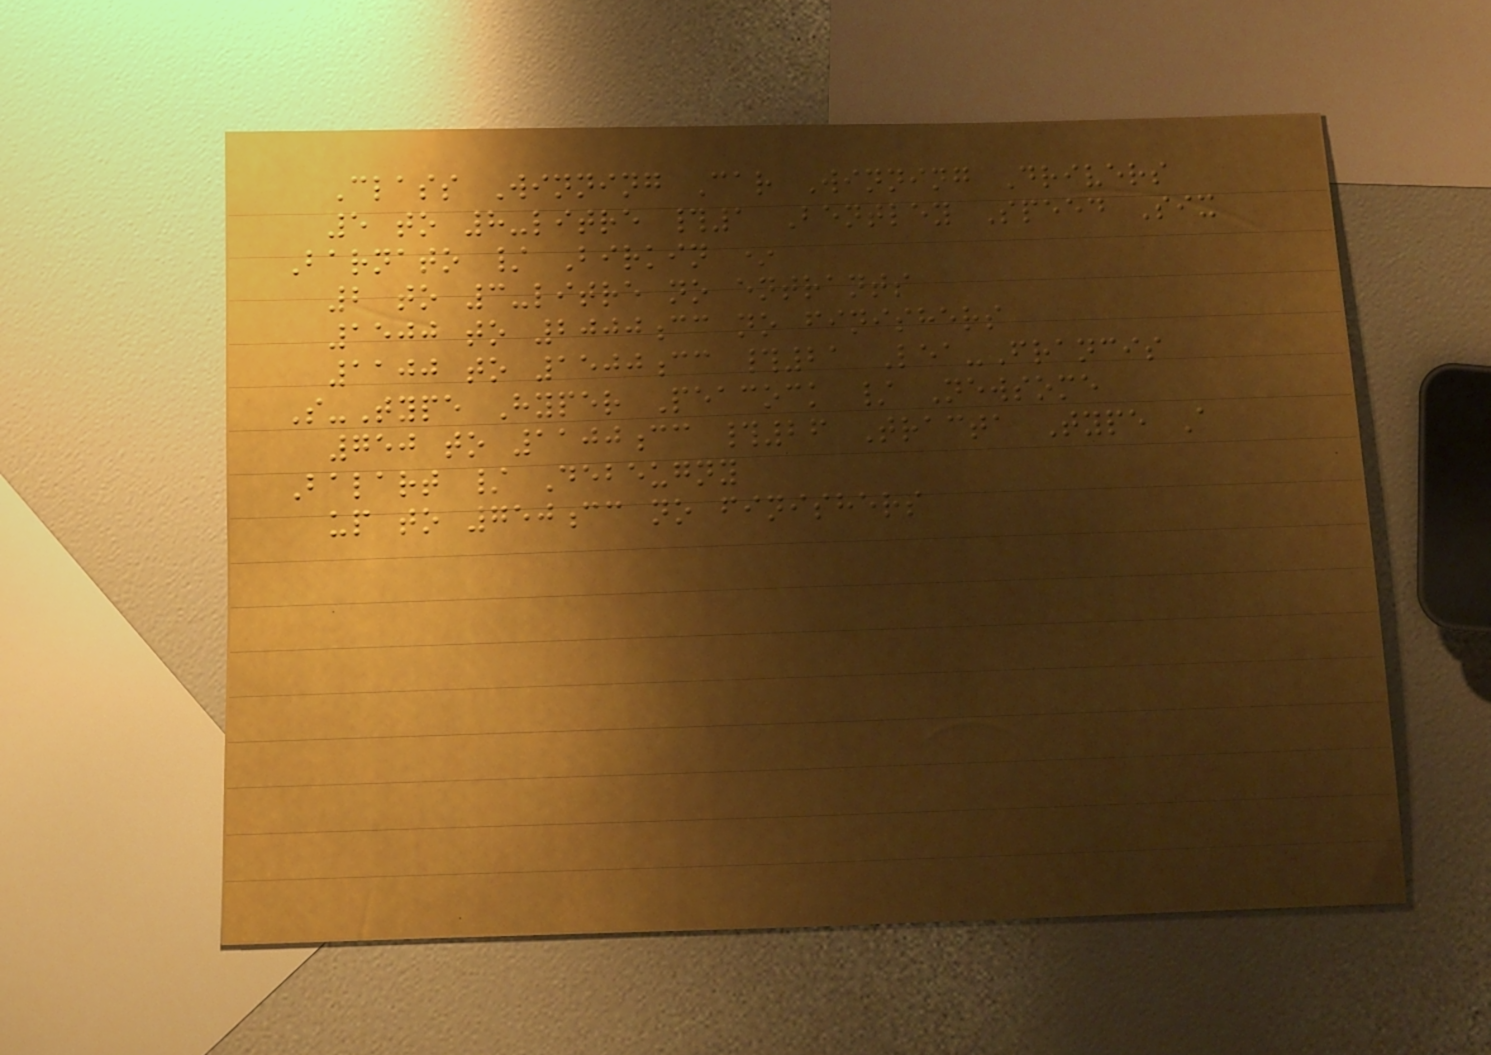Class Winning Car Winning Drivers
5 to 8-litre #1 Bentley Speed Six
Barnato / Birkin *
2 to 3-litre no entrants
1500 to 2000cc no finishers
1100 to 1500cc #21 Lea-Francis
S-Type Hyper Peacock / Newsome
750 to 1100cc #26 Tracta Type A
Balart / Debeugny
up to 750cc no finishers
